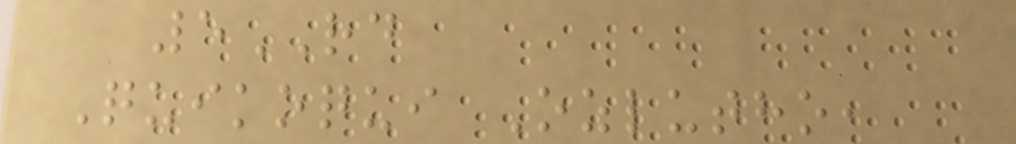5RD
Quikoqui Ozlutho,
